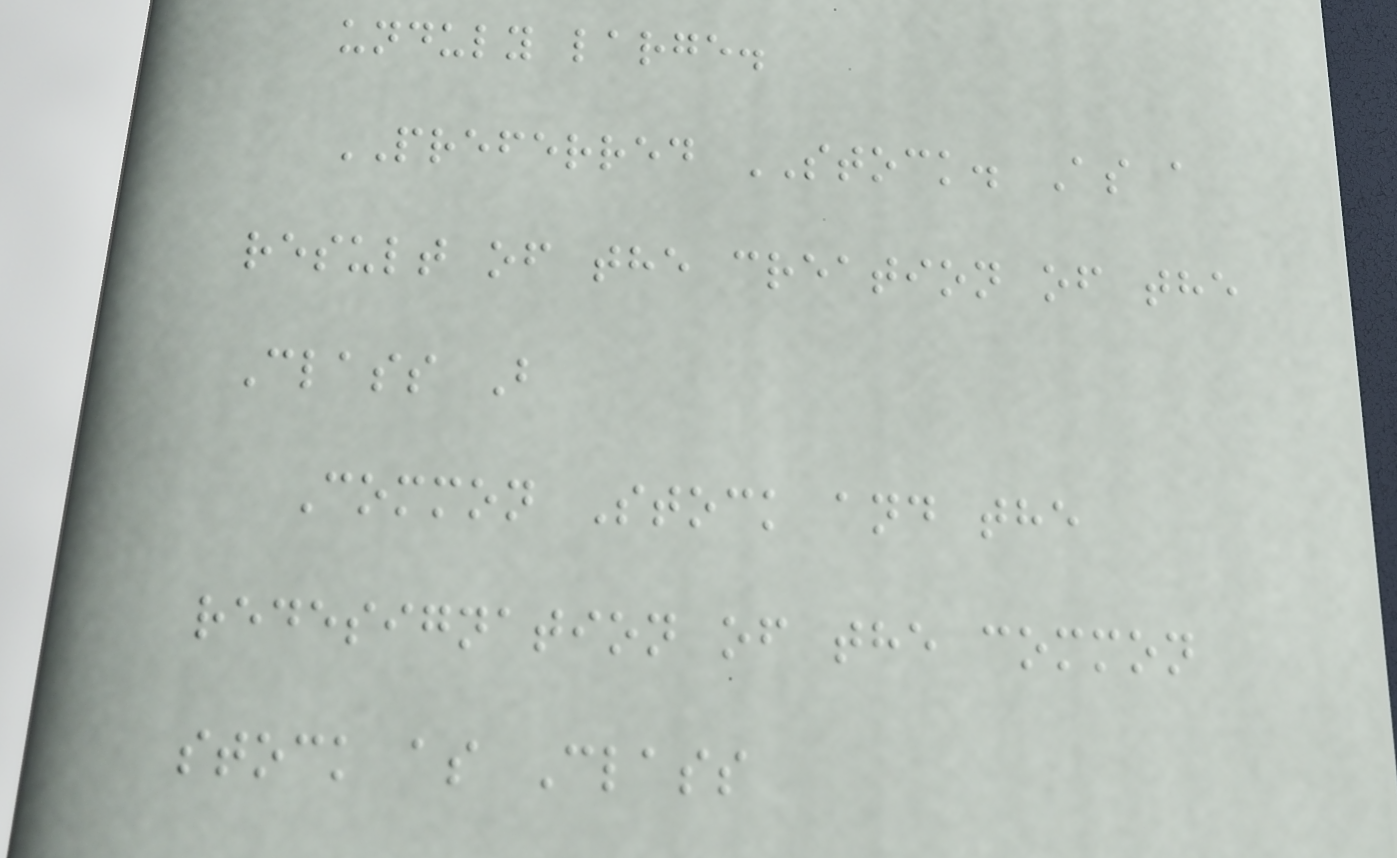unduly large.
PREFERRED STOCK. As a
result of the creation of the
Class B
Common Stock and the
redesignation of the common
stock as Class
